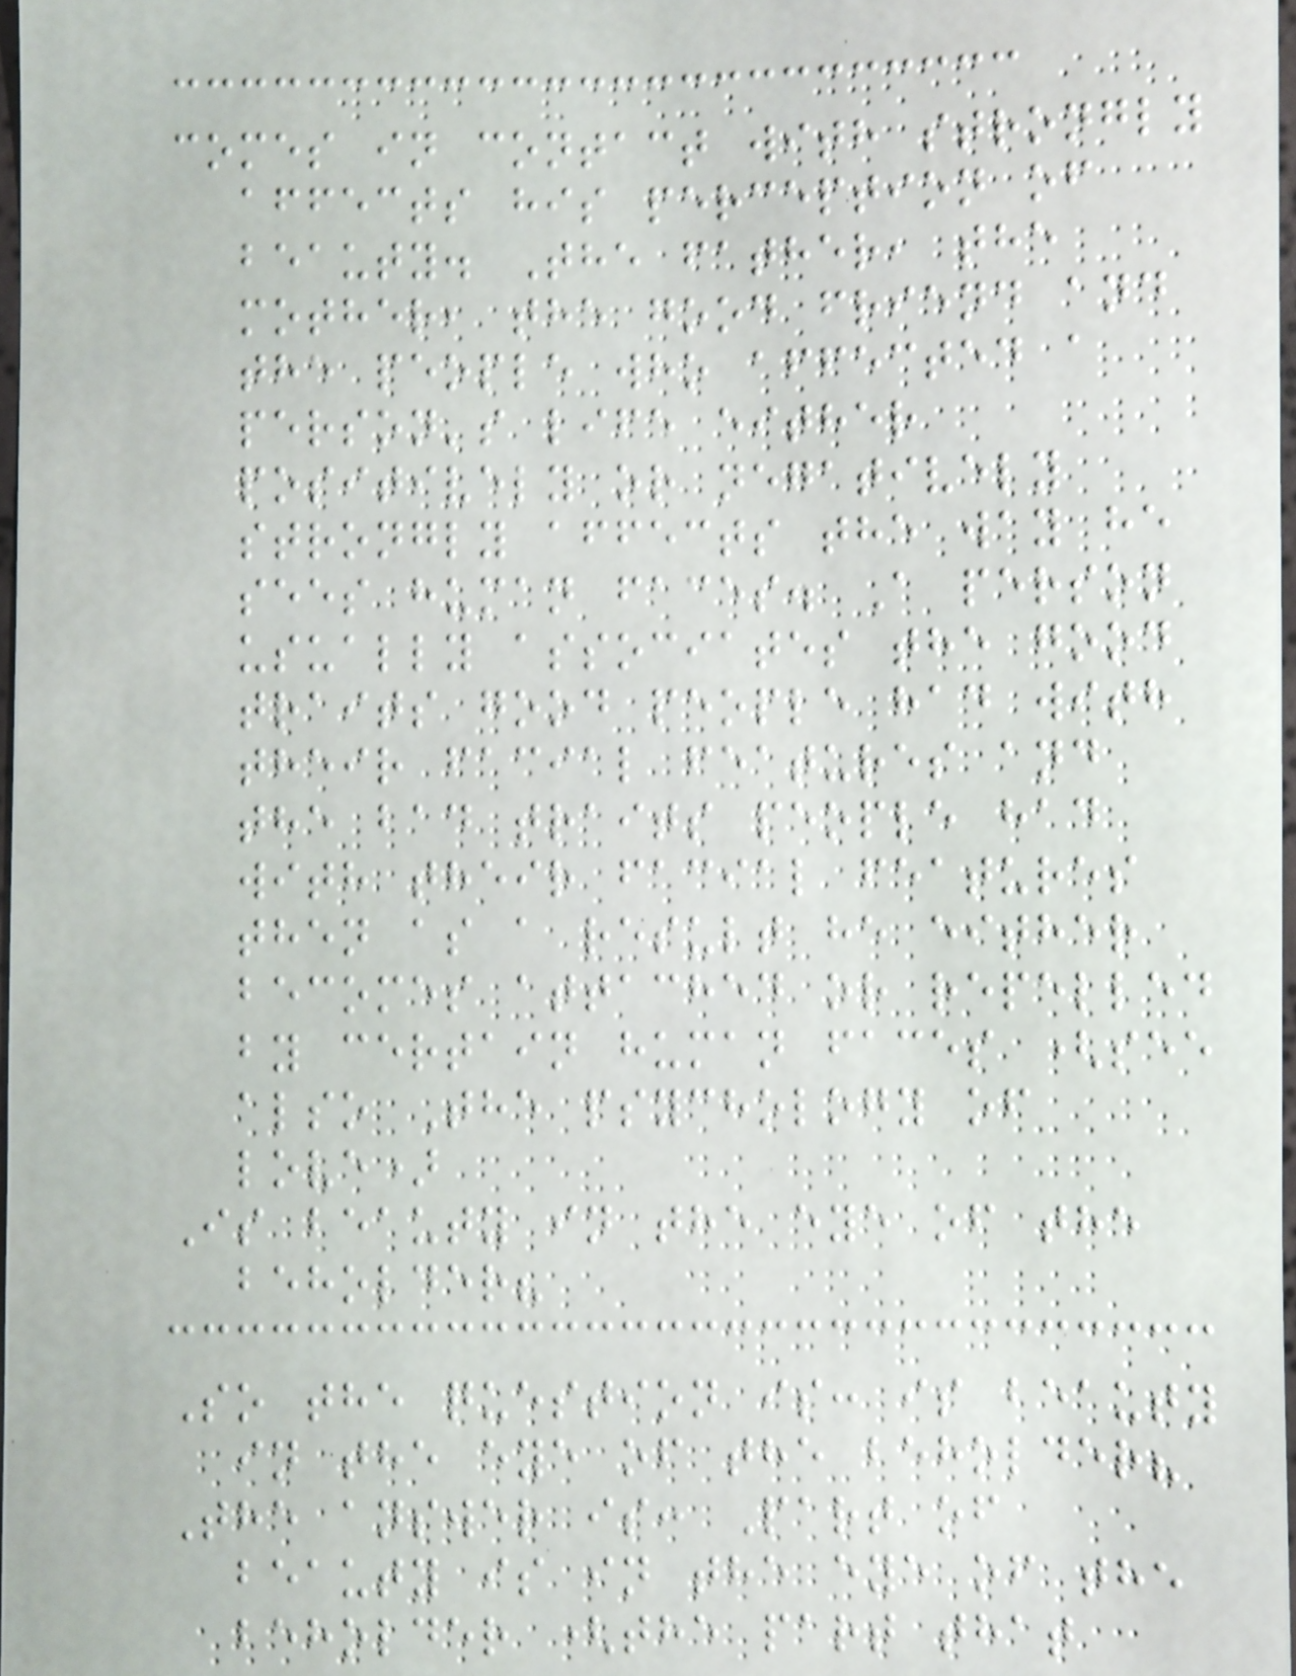comes in contact with strongly
affects his perception of
beauty. The father, the
mother, the good friend and
the people who affected a
person's life either
positively or negatively
strongly affects the way he
sees human faces. A person
usually associates the good
traits good people had with
their facial features and
the bad traits people had
with their facial features
then as a result he either
becomes attached or repelled
by certain human faces (see
also The psychology of
love)
Is beauty in the eye of the
beholder?
So the question is: is beauty
in the eye of the beholder?
The answer is: Part of
beauty is in the eye of the
beholder (the part that
